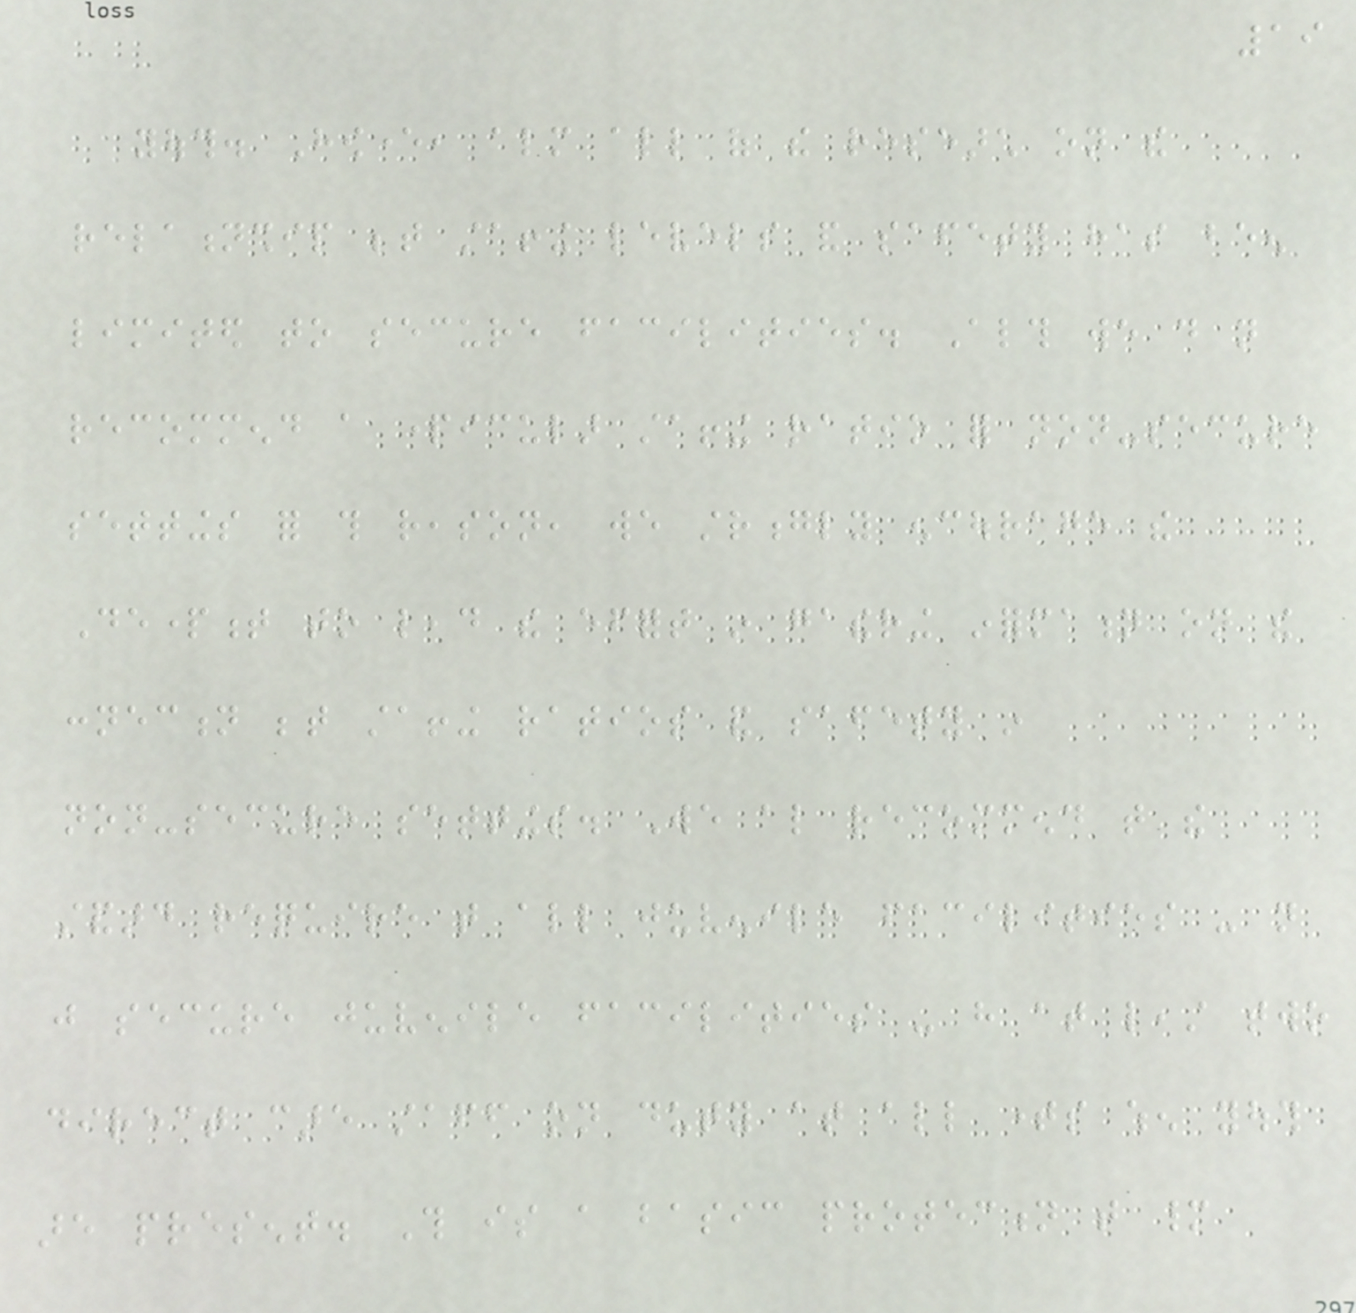19
youth. However, almost all of the research on the
relationship between staffing levels and safety has been
limited to secure facilities. Although we do not
recommend a particular staffing ratio for non-secure
settings for this reason, we strongly encourage the
Department to lead the effort in gathering information on the
connection between staffing ratios and safety in
non-secure settings. We also recommend that the
standard require that all juvenile facilities - not
just secure juvenile facilities - have at least two
direct care staff on duty at all times when youth
are present. This is a basic protection that many
